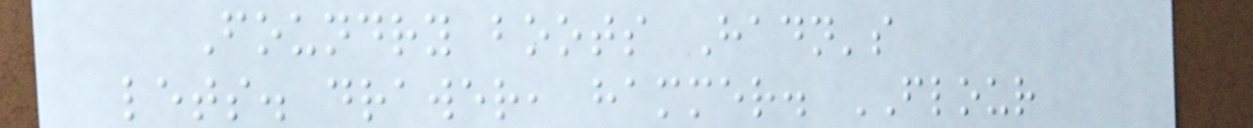Foundry boots Hadn's
lets. drawer, hammer. FLOUR
